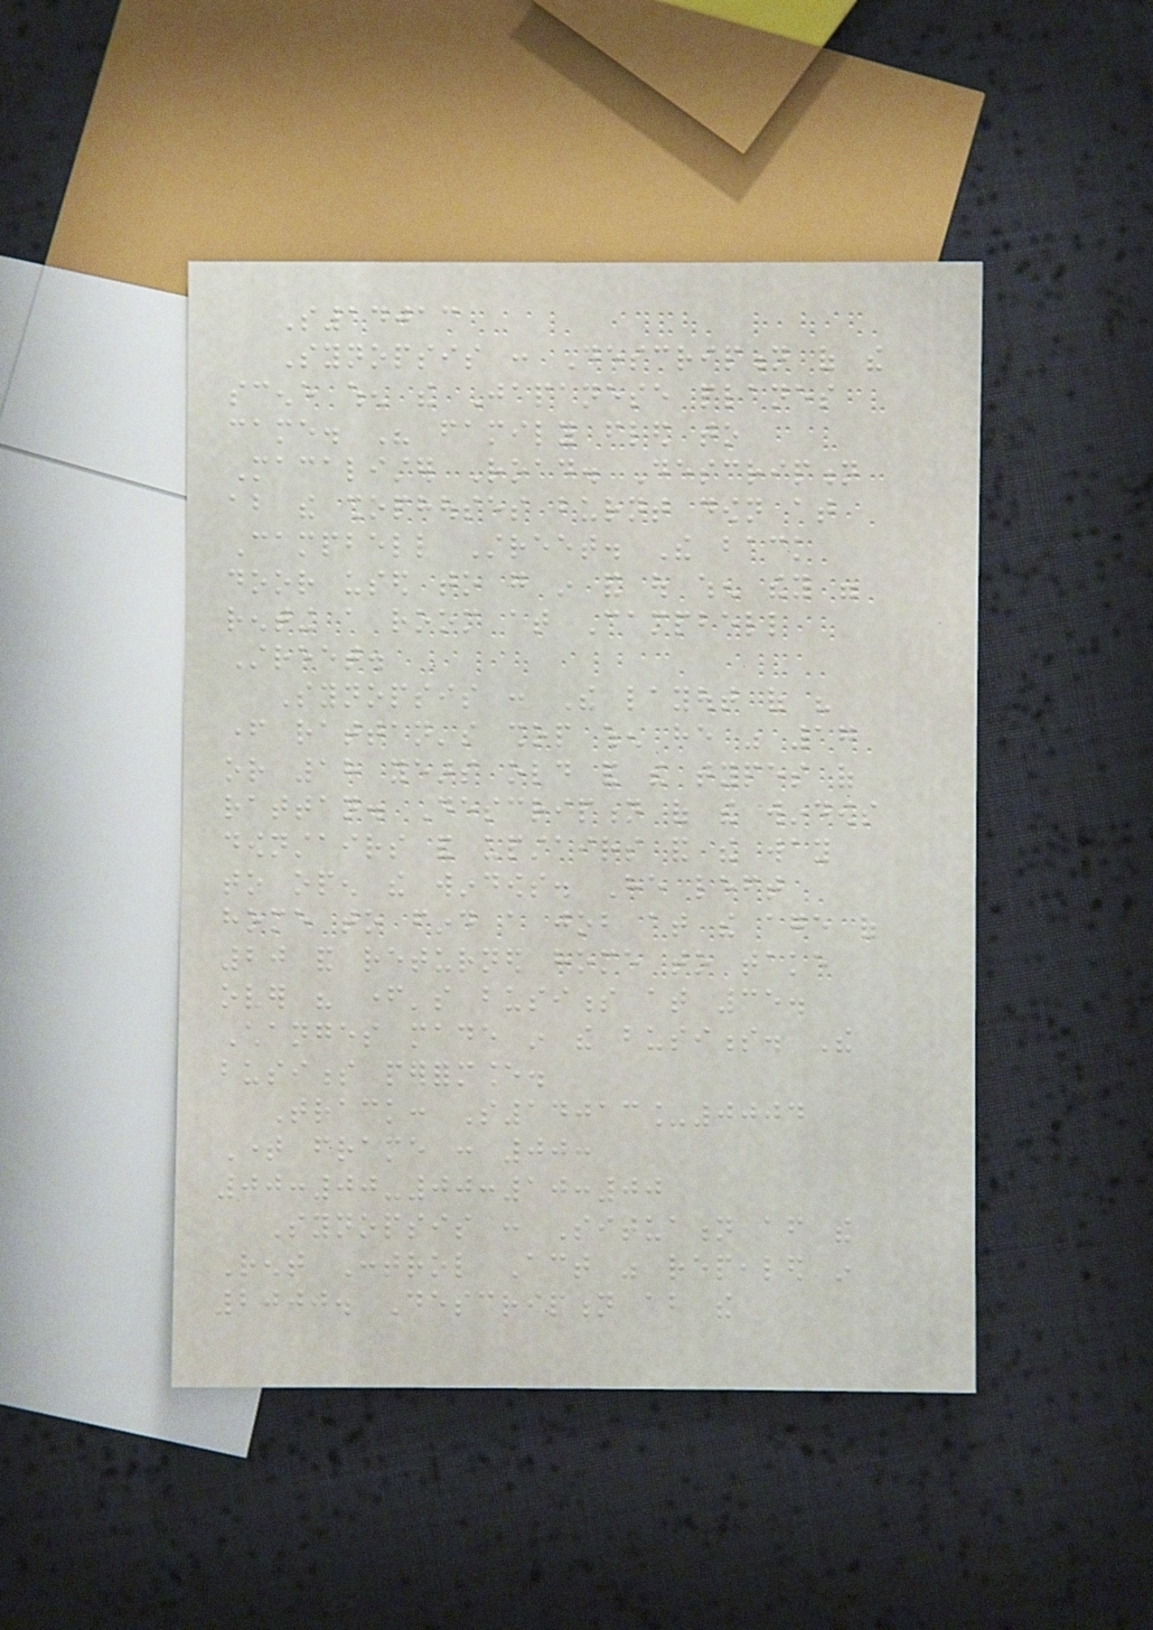S14013
Synopsis : Description of the
scene when the Japanese planes
came. His family fled to
Macalister Road. Description
about the shophouses burnt down at
Campbell Street. The back
door used to go in and out when they were
renting a room at Campbell
Street.
Synopsis : The layout of his
father rattan's shop when he was 17
or 18 years old and the types of
rattan. Description of the windows
downstairs and upstairs and the way
to open the windows. He left
home to find a job at the age of
20 and returned home to take
over his father's business at 35.
Changes made in the business. The
business performance.
Track: S14013_0004
Time frame : 00:
00:00-00:10:00
Synopsis : Situation after the
Rent Control Act was repealed in
2000. Description about the
